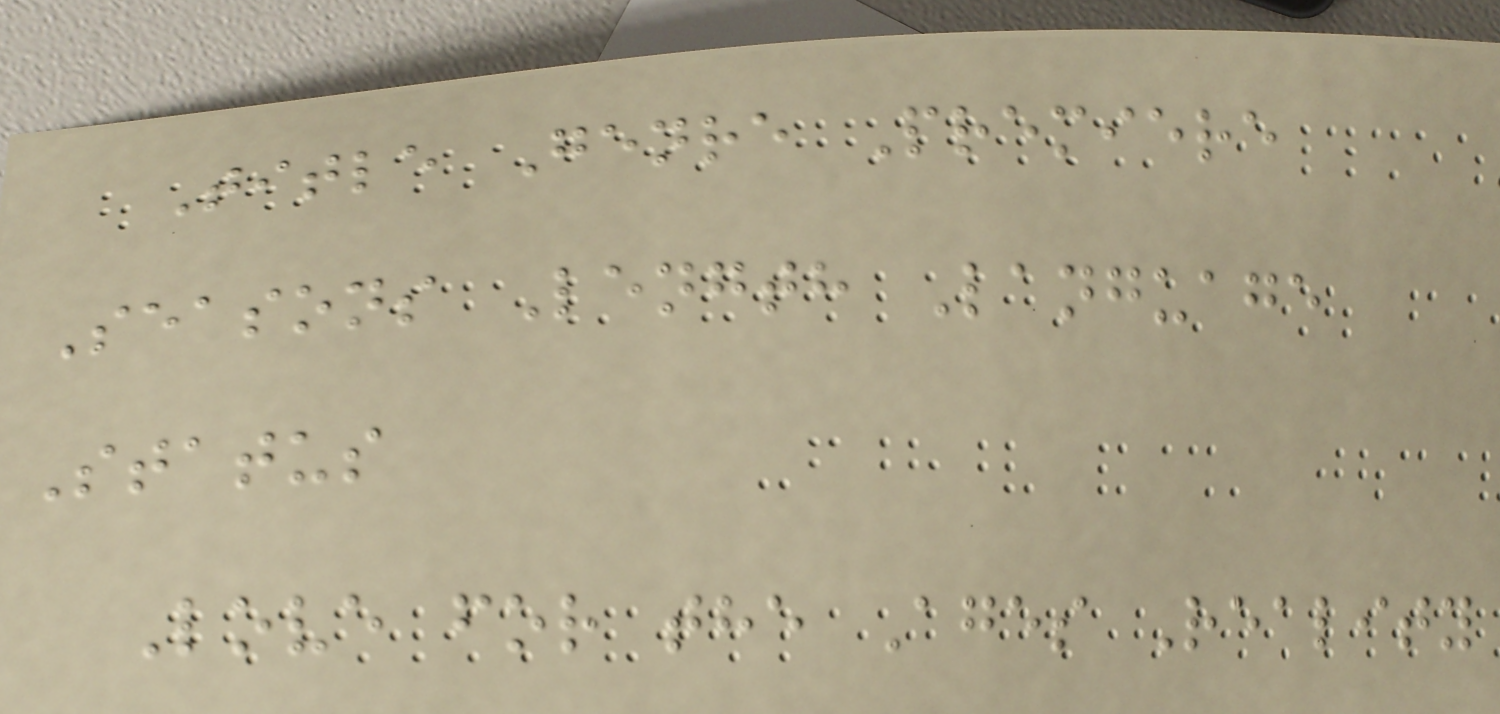Title Genre Premiere
Seasons Length Language
Status
Love for the Ages Reality
